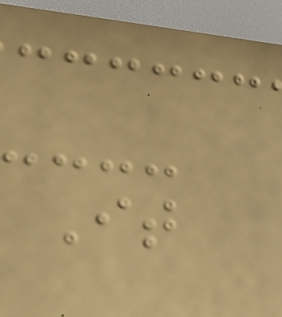It
